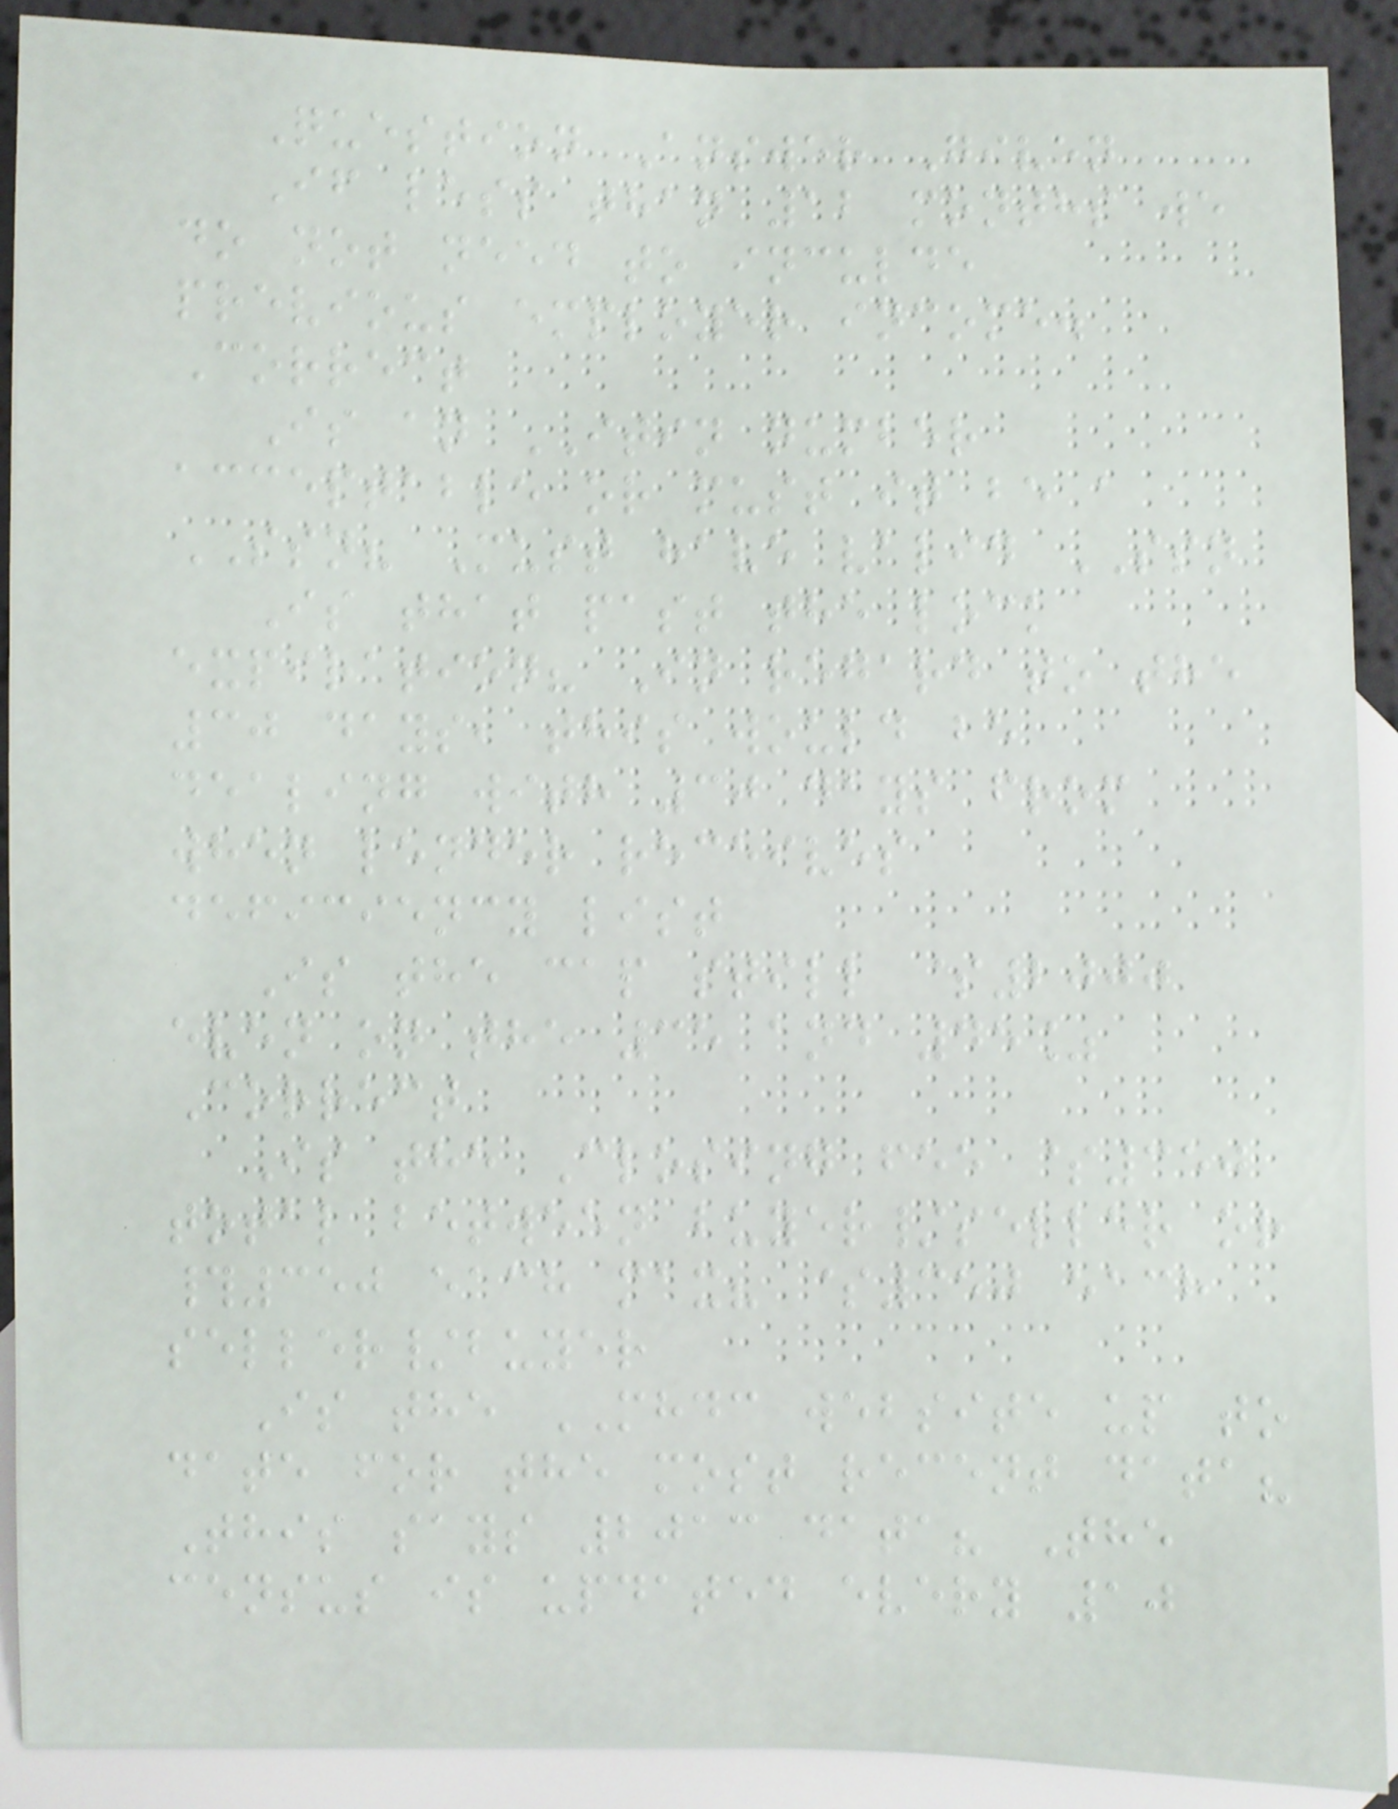Question Answer Given
If less than 12 months we
do not need to inculde
previous employer income.
Correct
Is an ITIN number
acceptable or must it be a
SSN? Must have valid SSN
Is that past the lock
expiration? In regard to the
30 days, this would be
dealing with 30 days from
when lender receives
deficiency list
Is the cap still $2000
even on the 35 and 45%
Correct
Is the Closing fee $350
total between buyer/seller or
#350 each max? $350 each
seller/buyer
Is the MHDC website up to
date for the most recent data?
This says 2013 data? The
census is updated every 10
